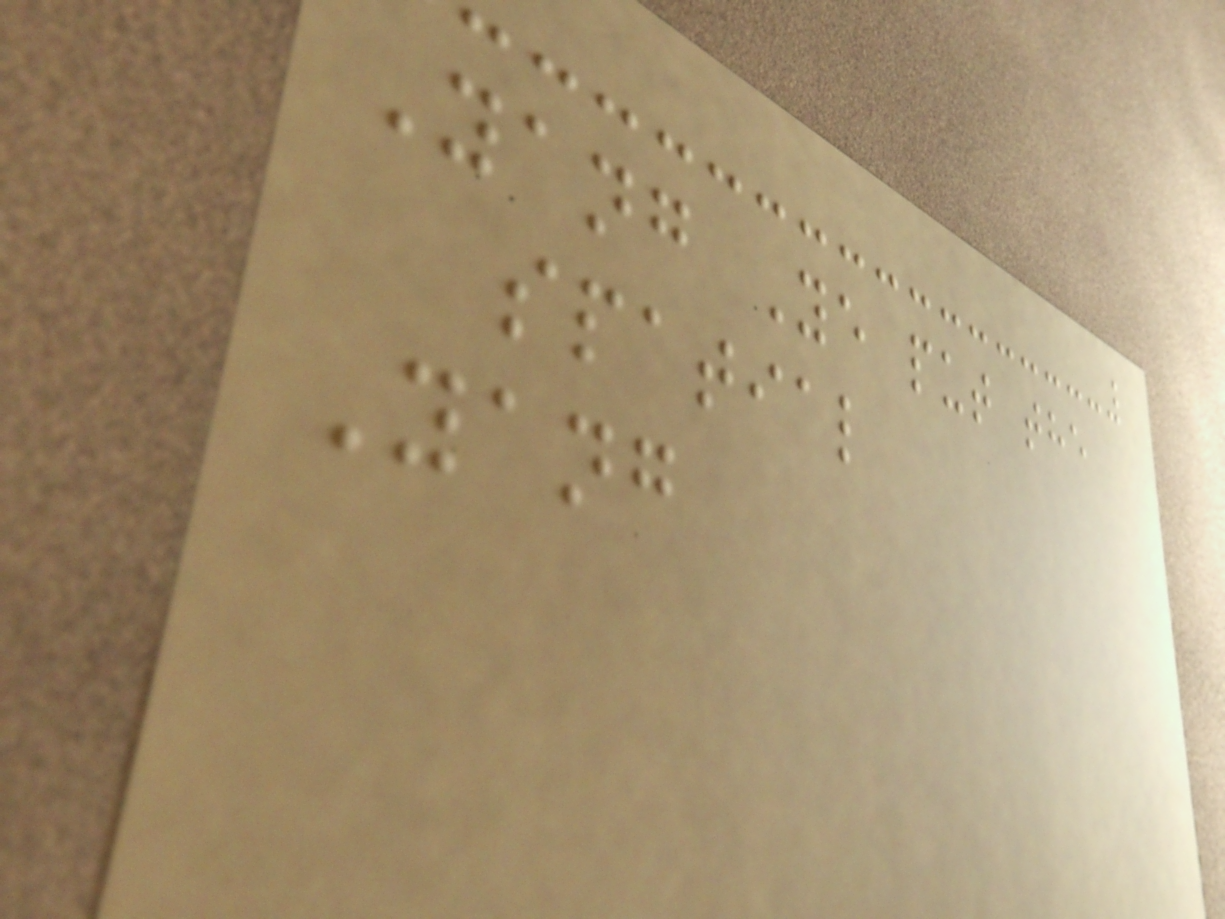Yang Ye put the
spatial
Yang
